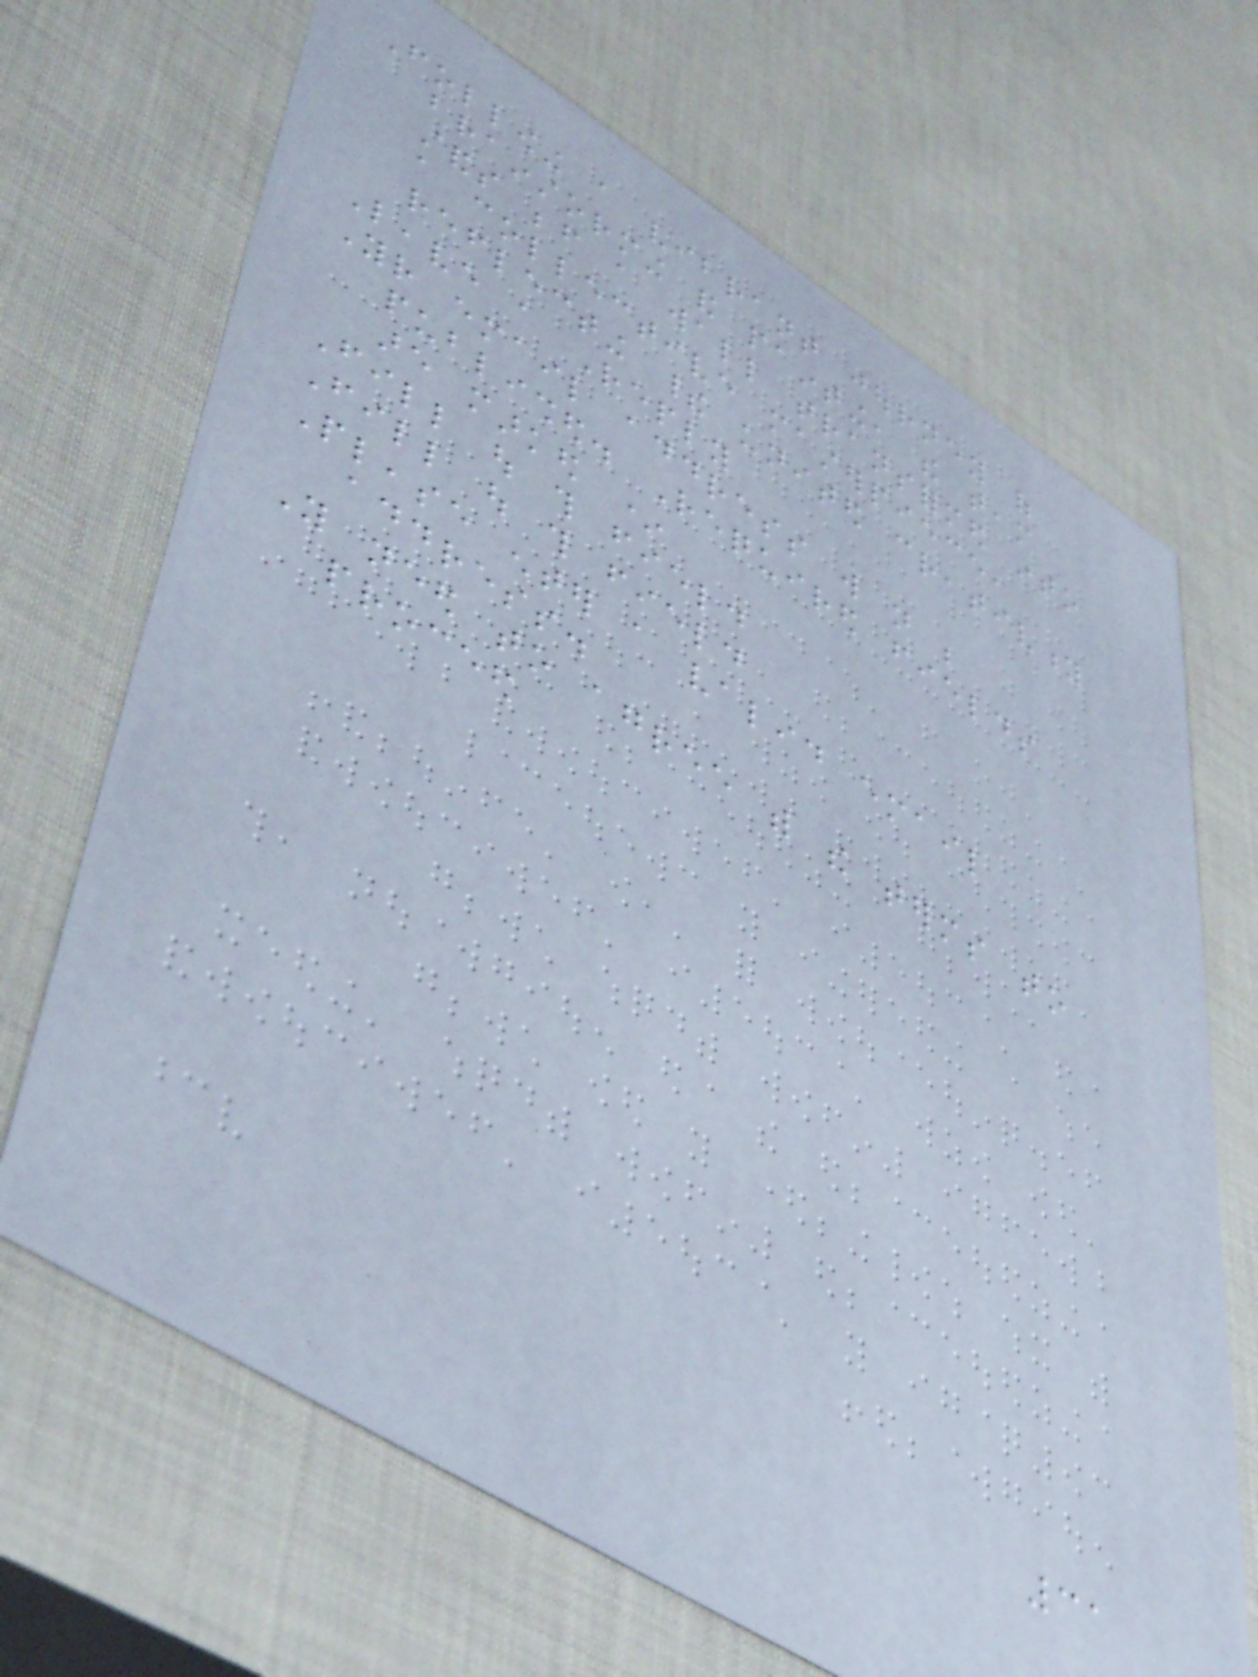Following a vibrant journey of
brainstorming and painting, the team
stands before a wall transformed into
a collective masterpiece,
reflecting their united creativity
Leave a Reply
Your email address will not be
published. Required fields
are marked *
Fill out this field
Fill out this field
Please enter a valid email
address.
You need to agree with the terms to
proceed
31
